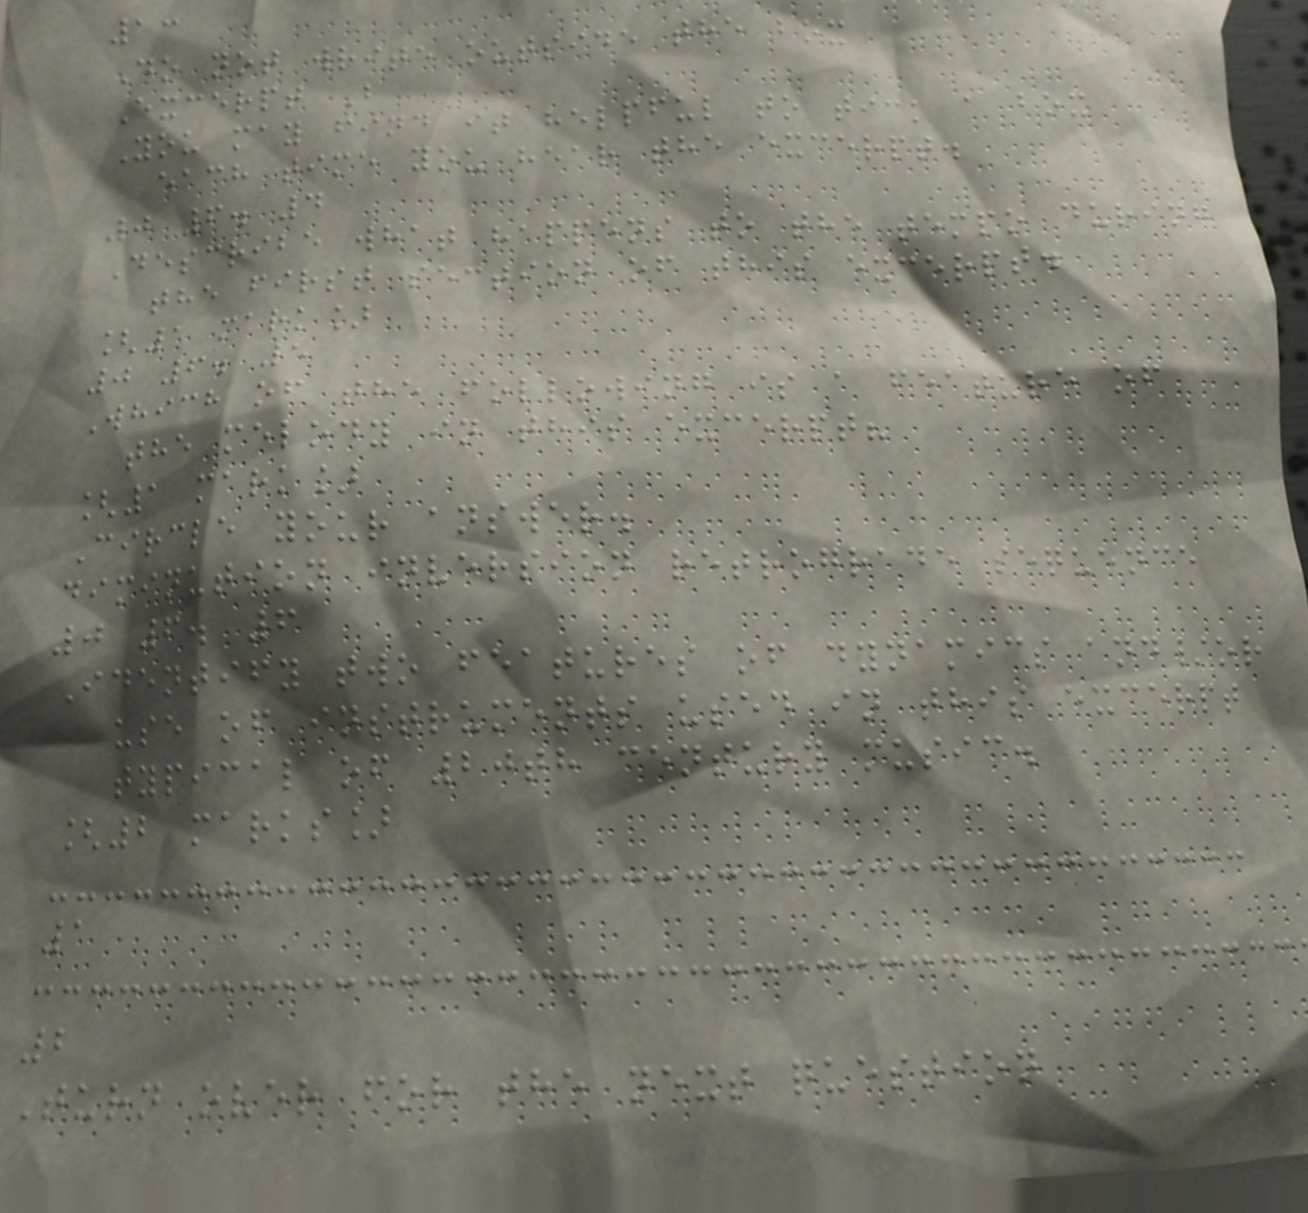13
Do not write outside the box
Excerpt B
You may find it helpful to tick a box
each time you hear the excerpt.
0 6. 4
Describe what happens to the tempo during
the first section of this excerpt.
[1 mark]
0 6. 5
Which of the following is a feature of
the melody in this excerpt?
[1 mark]
Circle your answer.
diminution inversion retrograde sequence
0 6. 6
Identify two features of dynamics and/or
use of instruments used in this excerpt
typical of 20th century music.
[2 marks]
1
2
Turn over for the next question
